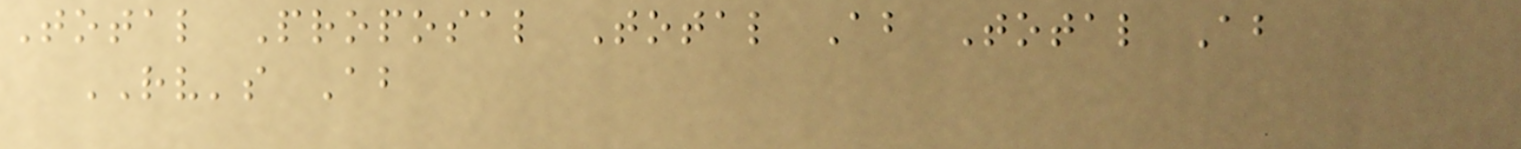Total Proposal Total About Total About
RV's About
